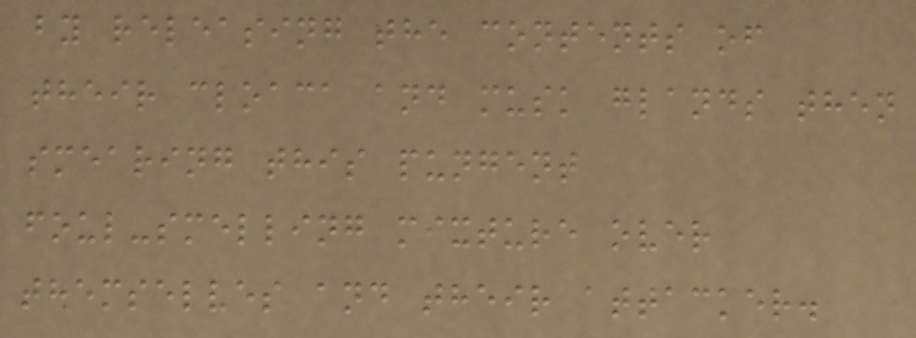by releasing the contents of
their cloaca and musk glands then
smearing this pungent
foul-smelling mixture over
themselves and their attacker.
